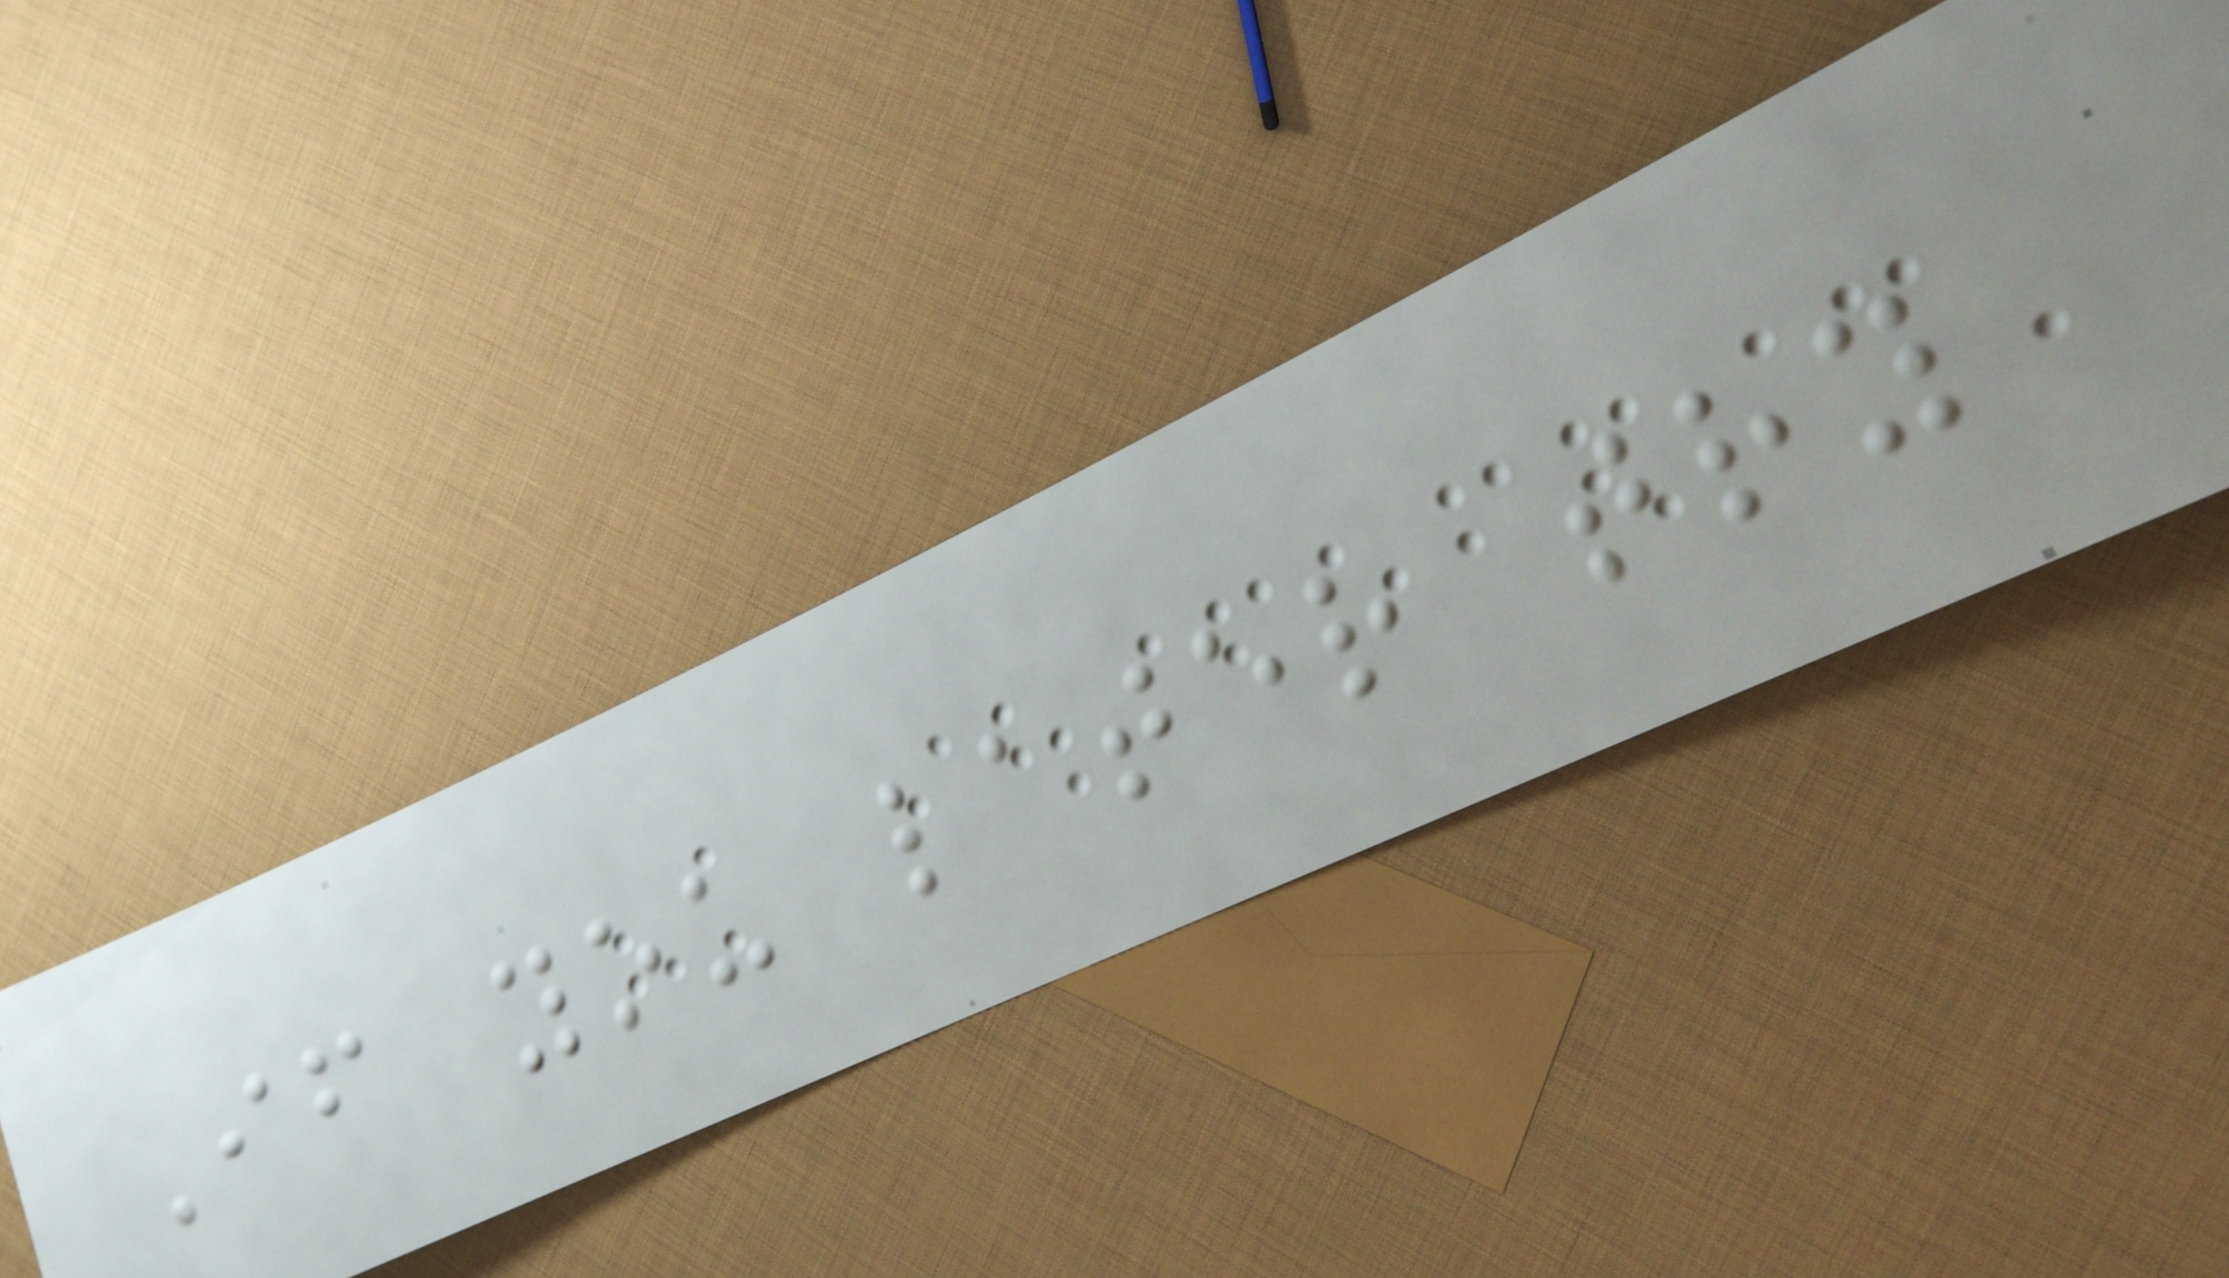If you later try
